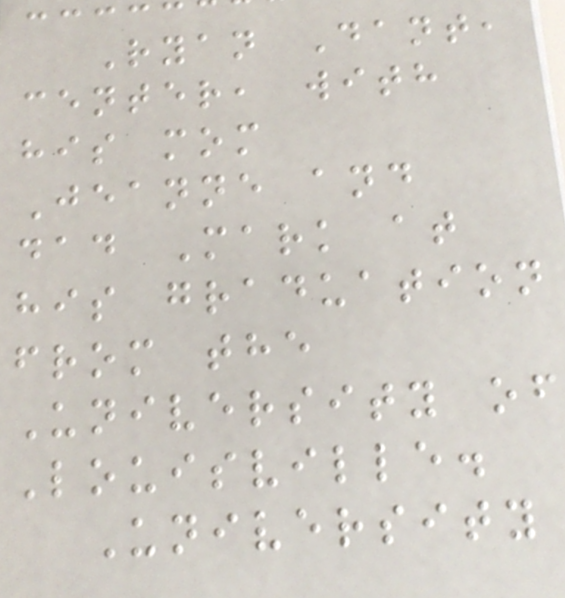Ryan Dant,
center, with
his mom
Jeanne and
dad Mark at
his graduation
from the
University of
Louisville.
University
